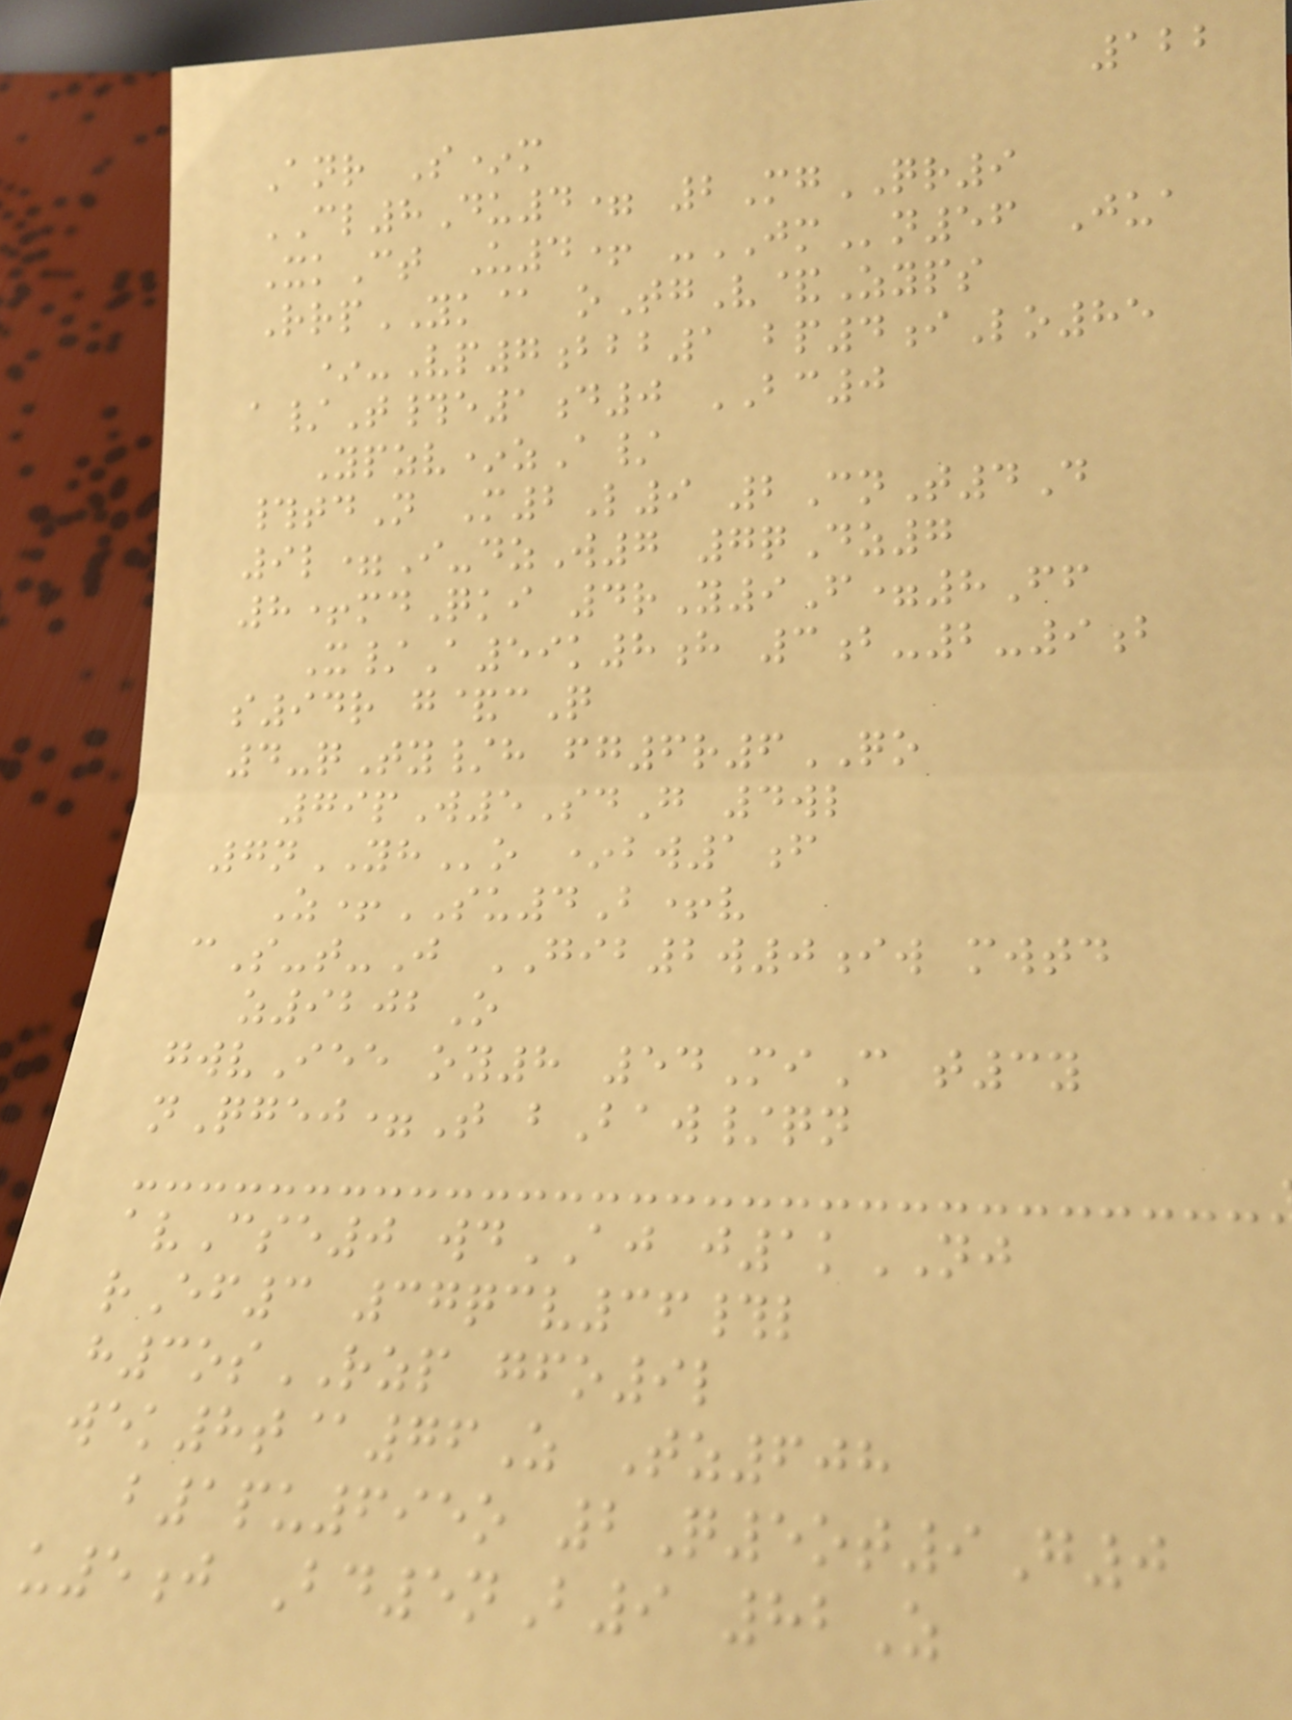122
Anr S*m
CL8Du4= 2MgQR9
XkCt U4+ -JMn56 Jua
RrpYK@ oTgV&Zyps
*-Vp7bbb1 bp4iLo85
a/T#e1d0 BC0
Ypzv*zA/
#tdN M2L9 2CnT4D
9l=I-dzW7 7qDz7
8+mdQki 4rY9F=8Ff
X/A59k8h 3b-2-9b
s94r g&cQ
4-qTy/h fg6r6QO
79pW5SdG 4wl
7nYHo *bw1f
Z+SU4B+v
cS-t-J GIB2w0iw mwtd
z9202O
gwvIee oy8 54MiC t3y
nQgej=T bBaw/qn
avCse0 wdAJ j1kNJ
rEf3 37qcv36#l
h3osRZP gfo9l
wek8t@76Z Tz608
b1pu695o 2Q5ot9G0
u5j Bd5nB9 82Z
